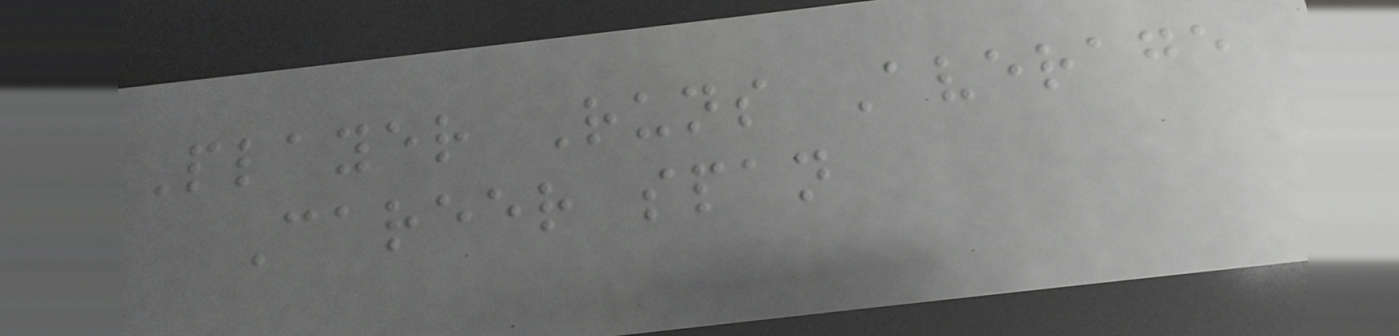Player Runs Average
Career span
